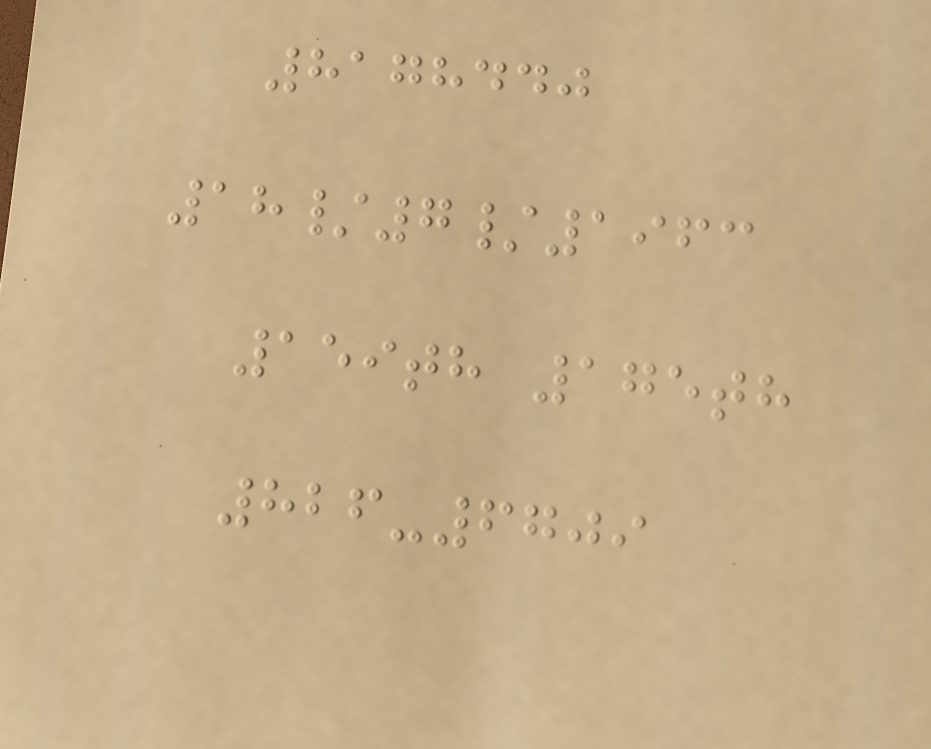8178440
18/7/1963
159th 175th
826-6709
